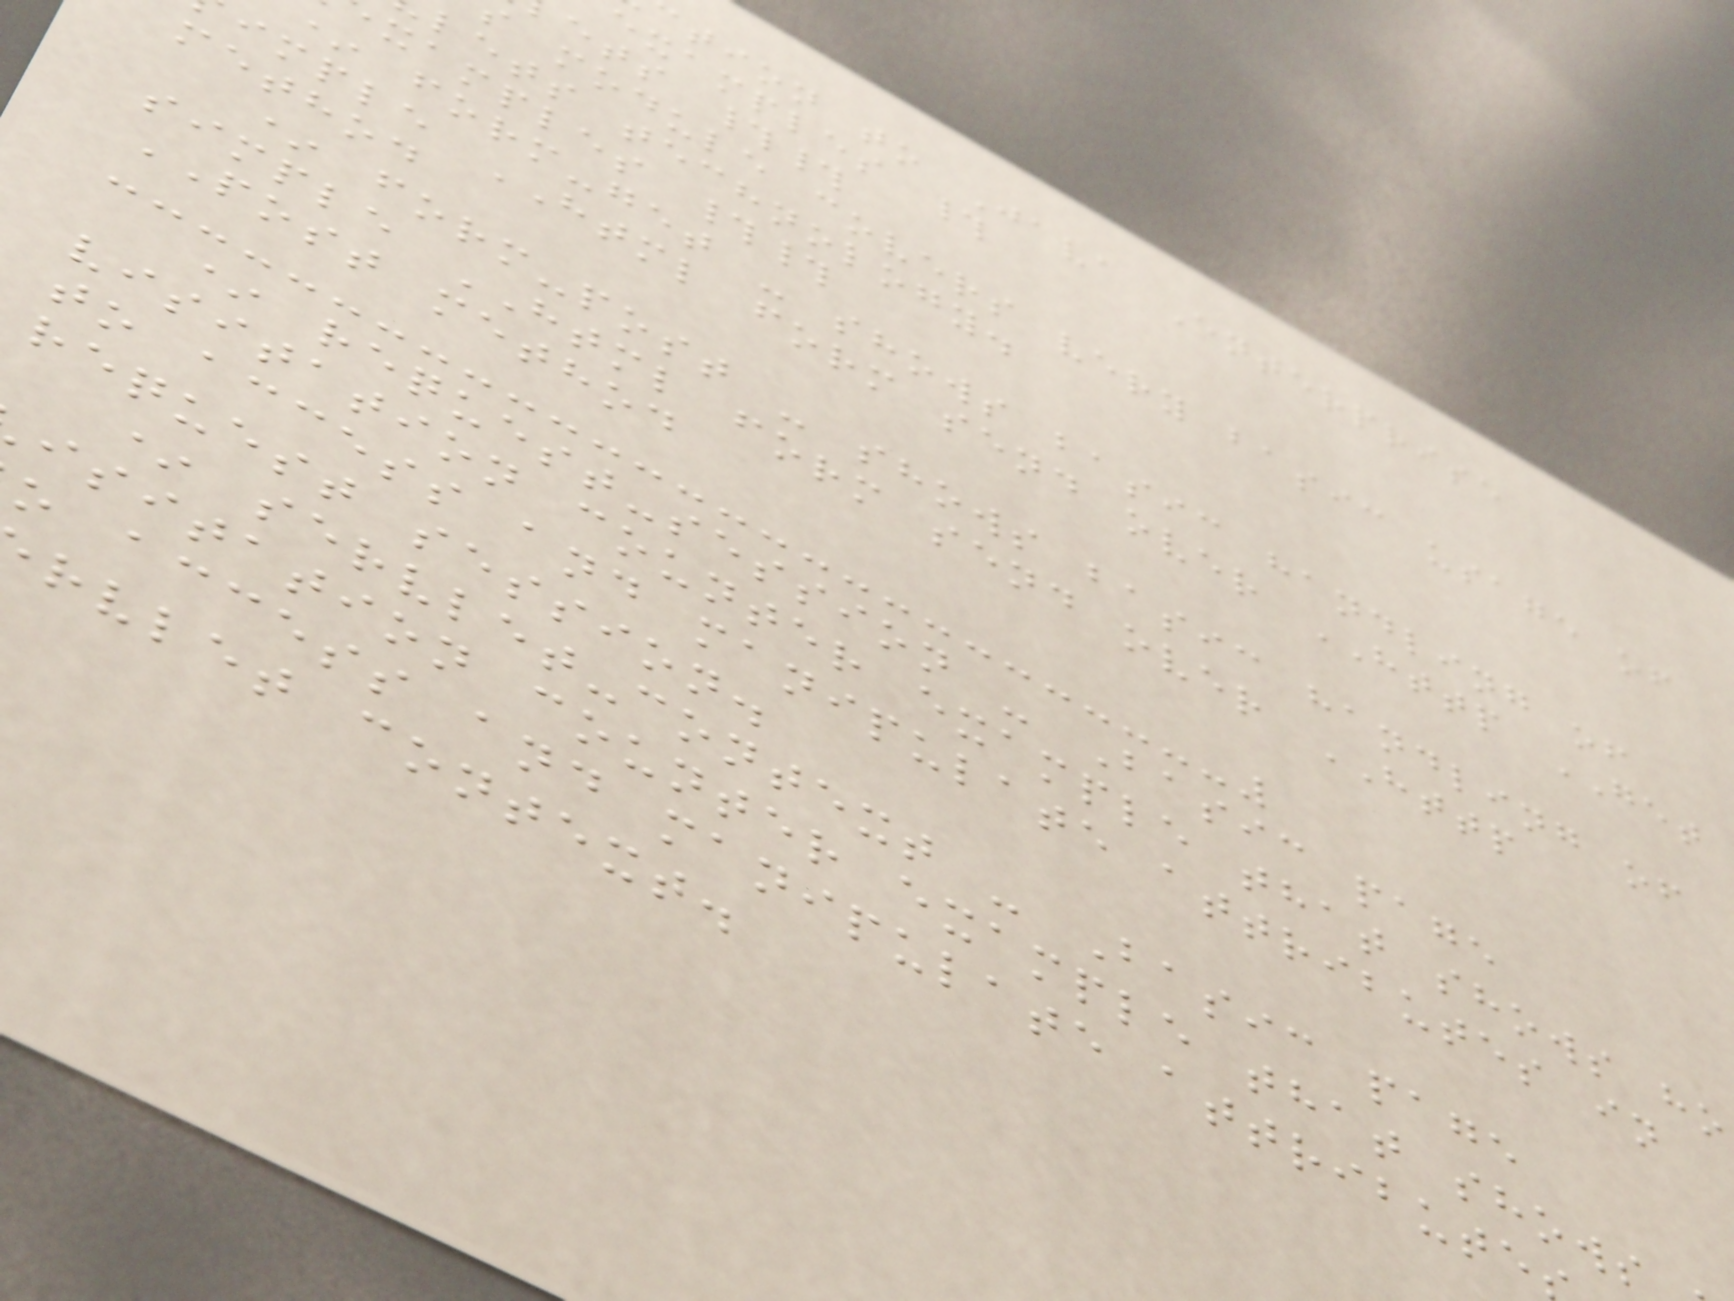tion to Java Enterprise
examples #
ets ##
module covers very basic usage of
lets technology.
xamples ##
* form-get - shows basic handling of
imple HTML form send over HTTP GET
method
* form-post - shows basic handling of
simple HTML form send over HTTP
POST method
* request-session - Basic page
visitation counter example that shows ho
to access and manipulate attributes in
request session.
* servlet-context - Basic page
isitation counter example that shows
o access and manipulate attribute
rvlet context.
